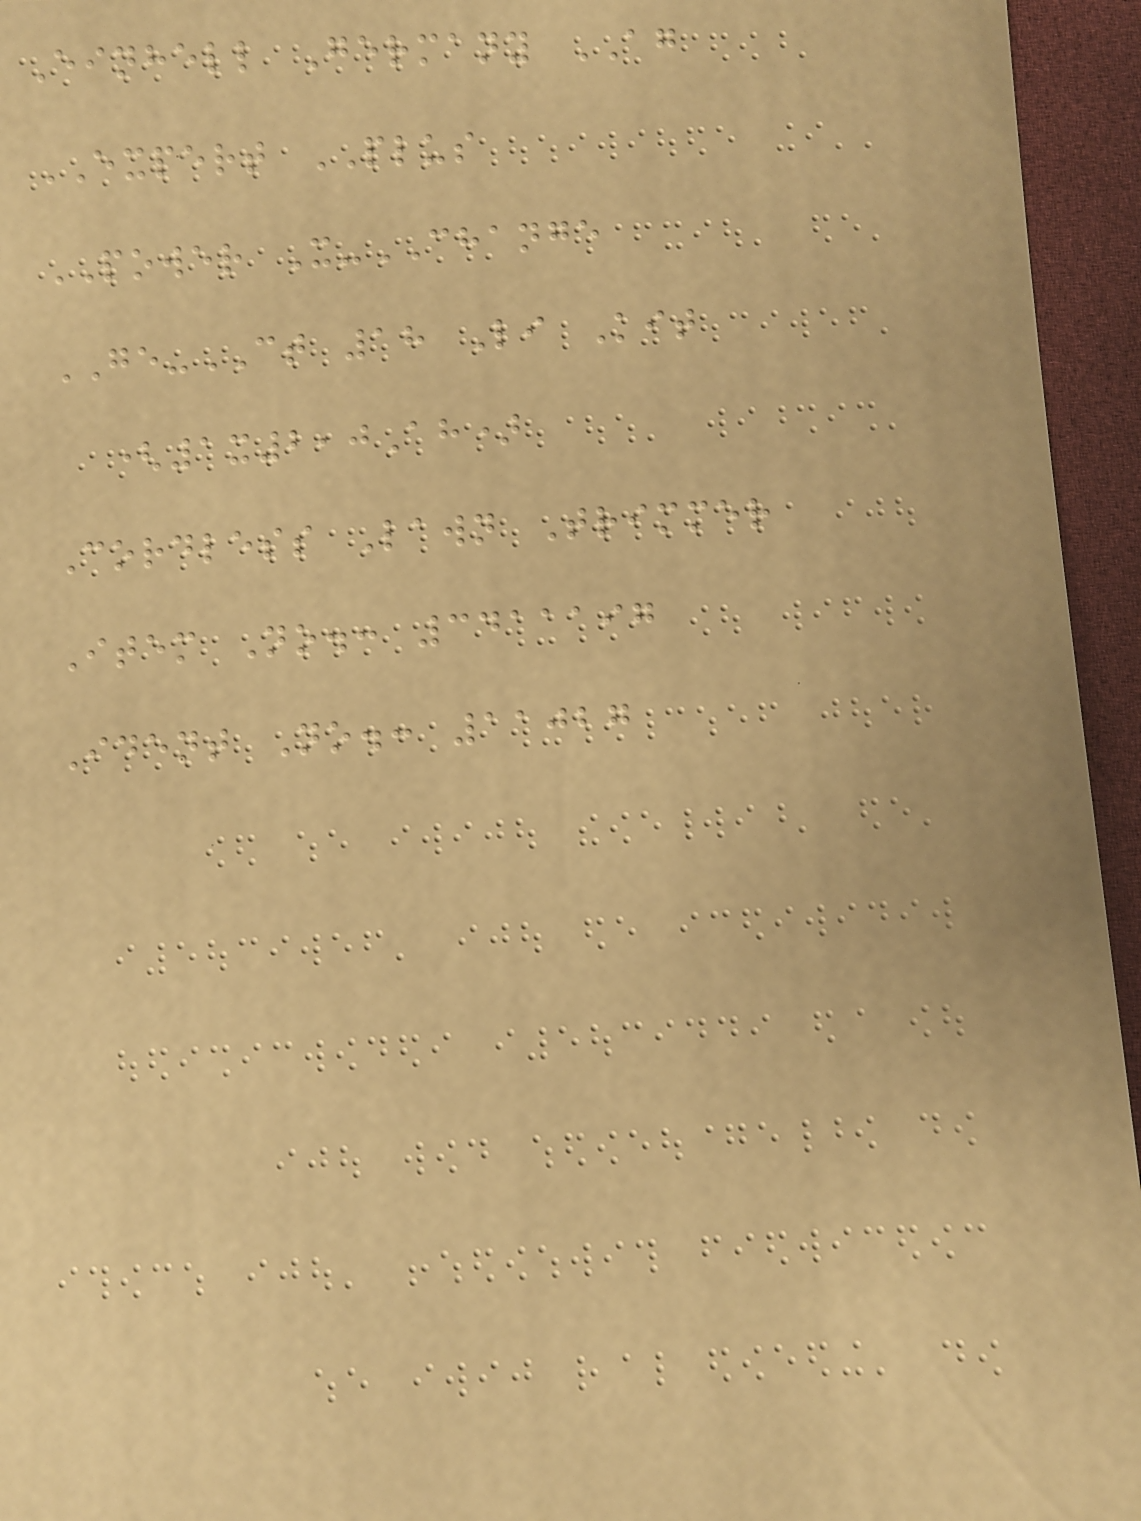Einhell Germany AG
EXPERT PLUS
POWER X-CHANGE
GE-CT 18 Li Kit
(1x2,0Ah)
Cordless Lawn Trimmer
Item No.: 3411197
Ident No.: 11027
